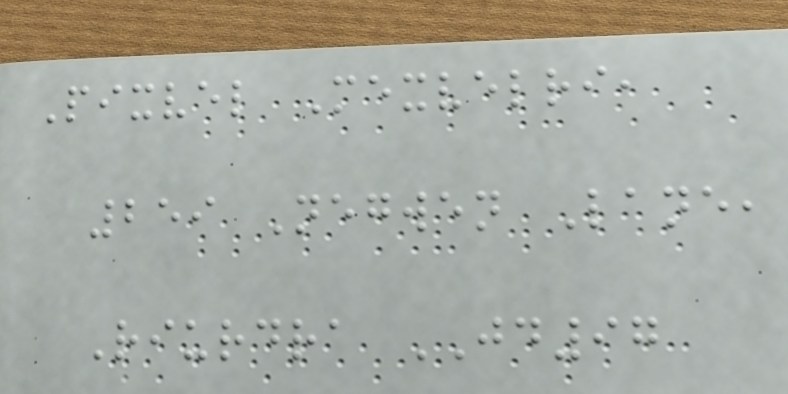Pixvel Mexvelri,
259 Negwen Lane,
Riurdra JD97
